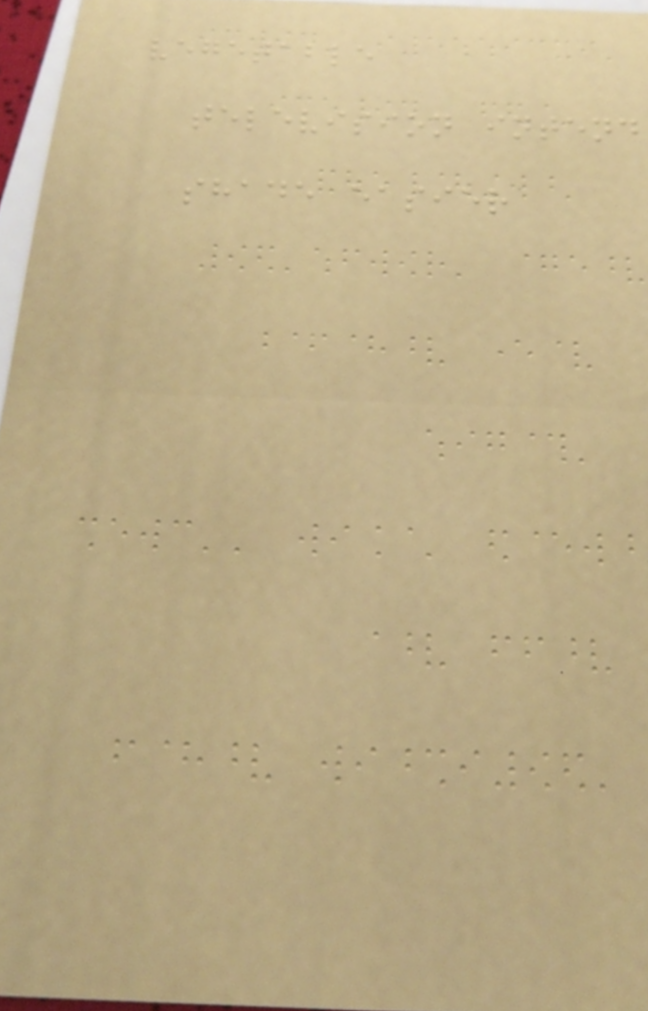vegetable
television intend
shade easier
